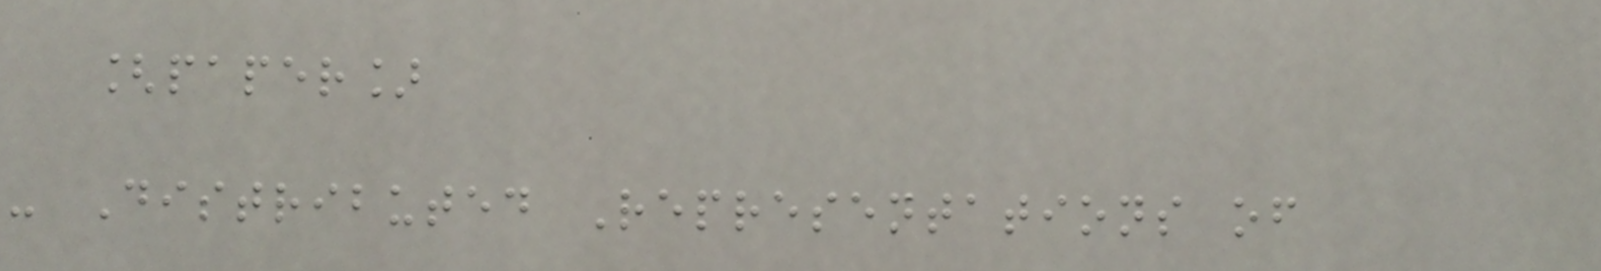[paper]
- Distributed Representations of
